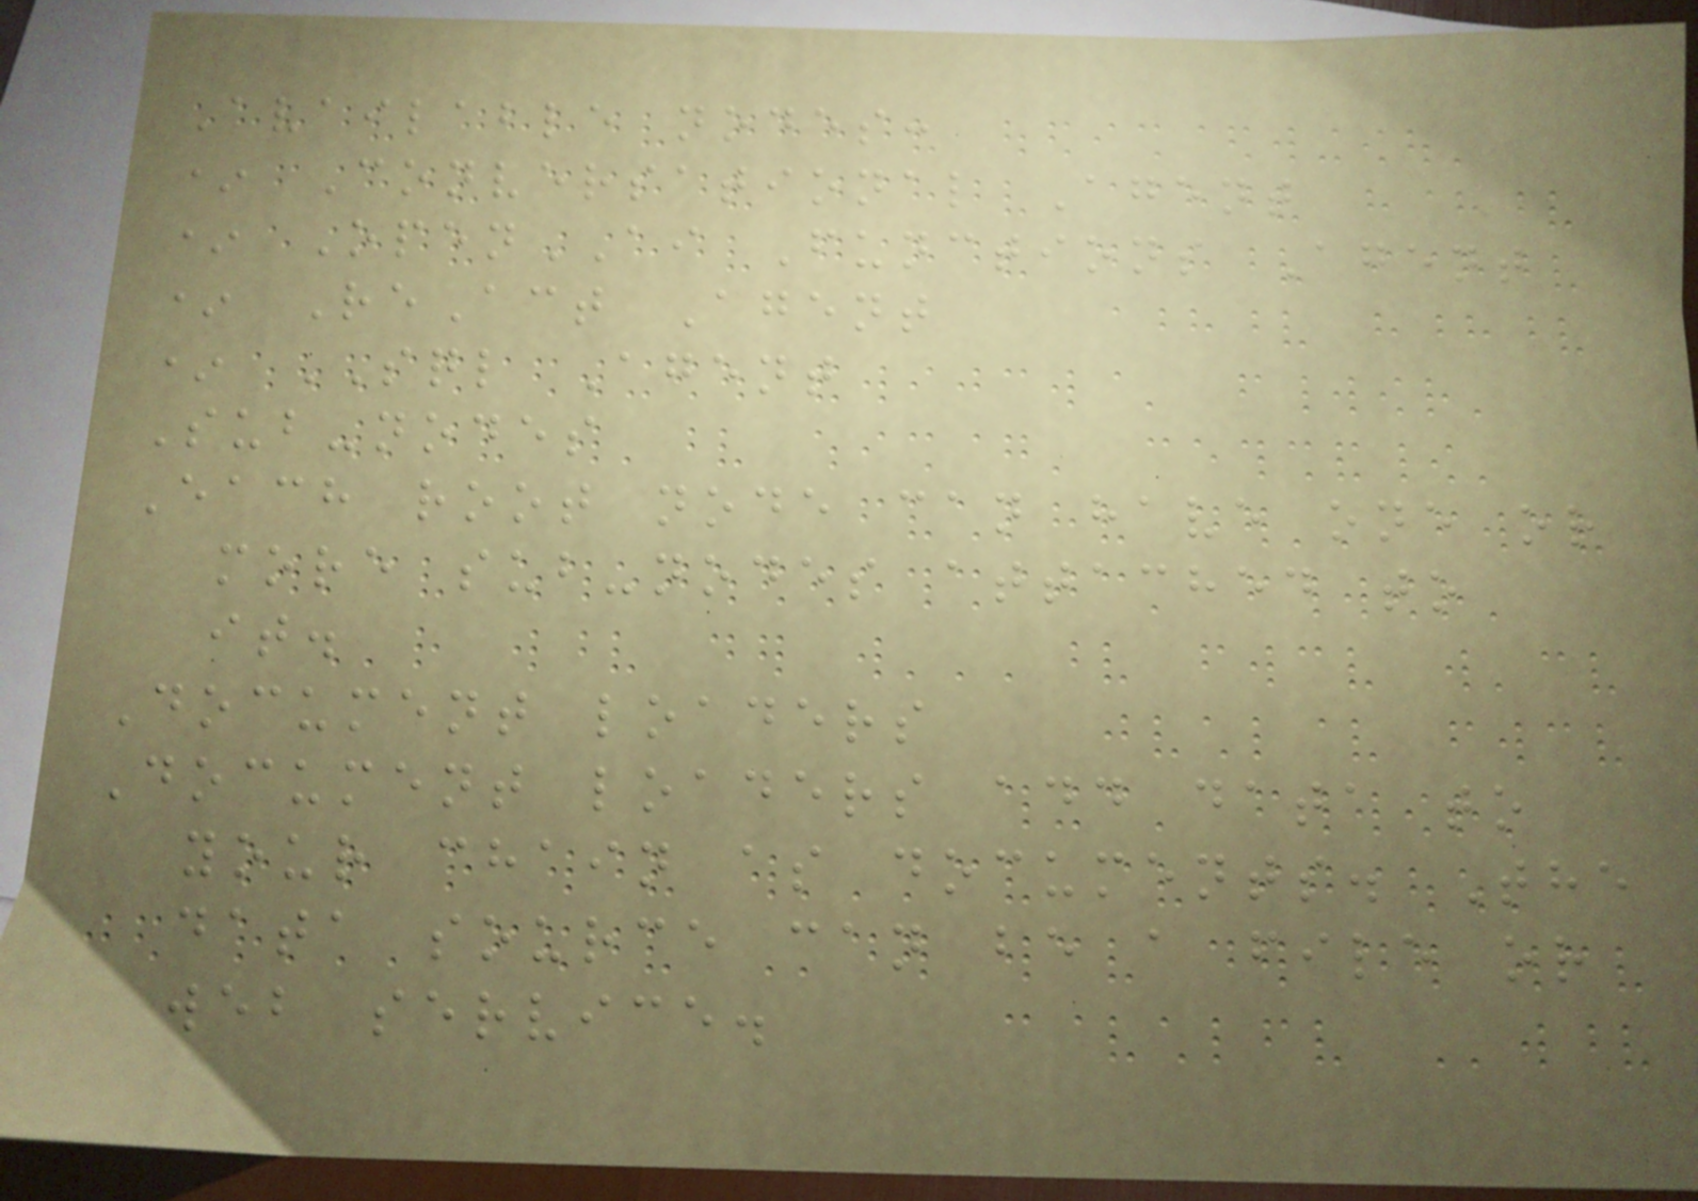Available nodes:
* Conversational Agent
* OpenAI Functions Agent
* ReAct Agent
* SQL Agent
Sub-nodes
Each root node can have one or
more sub-nodes attached to
it.
Document loaders
Document loaders add data to
your chain as documents. The
data source can be a file or
web service.
